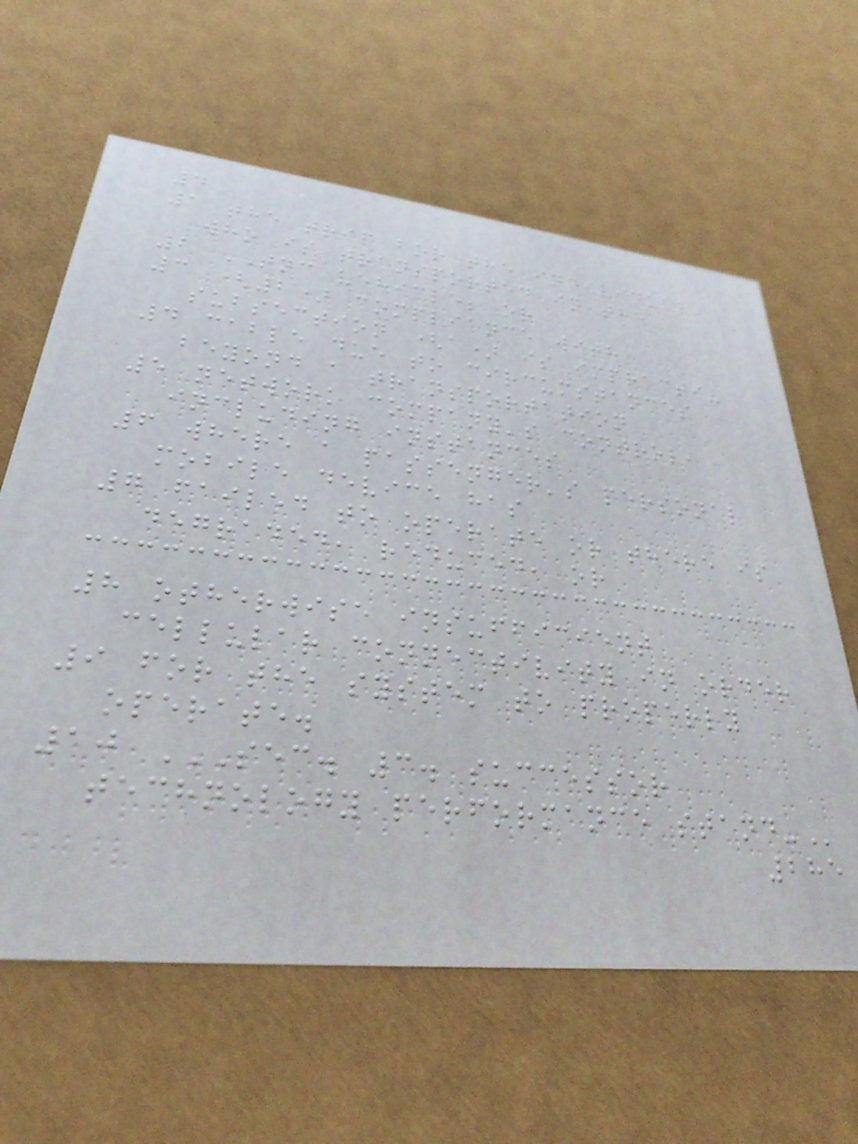4
1 the trip for the individual
who is transported in the
2 TNC vehicle; or
3 (2) compliance with
subsection (a) is impracti-
4 cable due to circumstances
beyond a transportation
5 network company's control,
including instances
6 where a passenger's personal
mobile device has
7 failed to operate or there is
degraded, reduced, or
8 otherwise insufficient
cellular connectivity in order
9 for the system to properly
operate.
10 SEC. 3. SUCCESSOR
TECHNOLOGY PERFORMANCE STAND-
285
